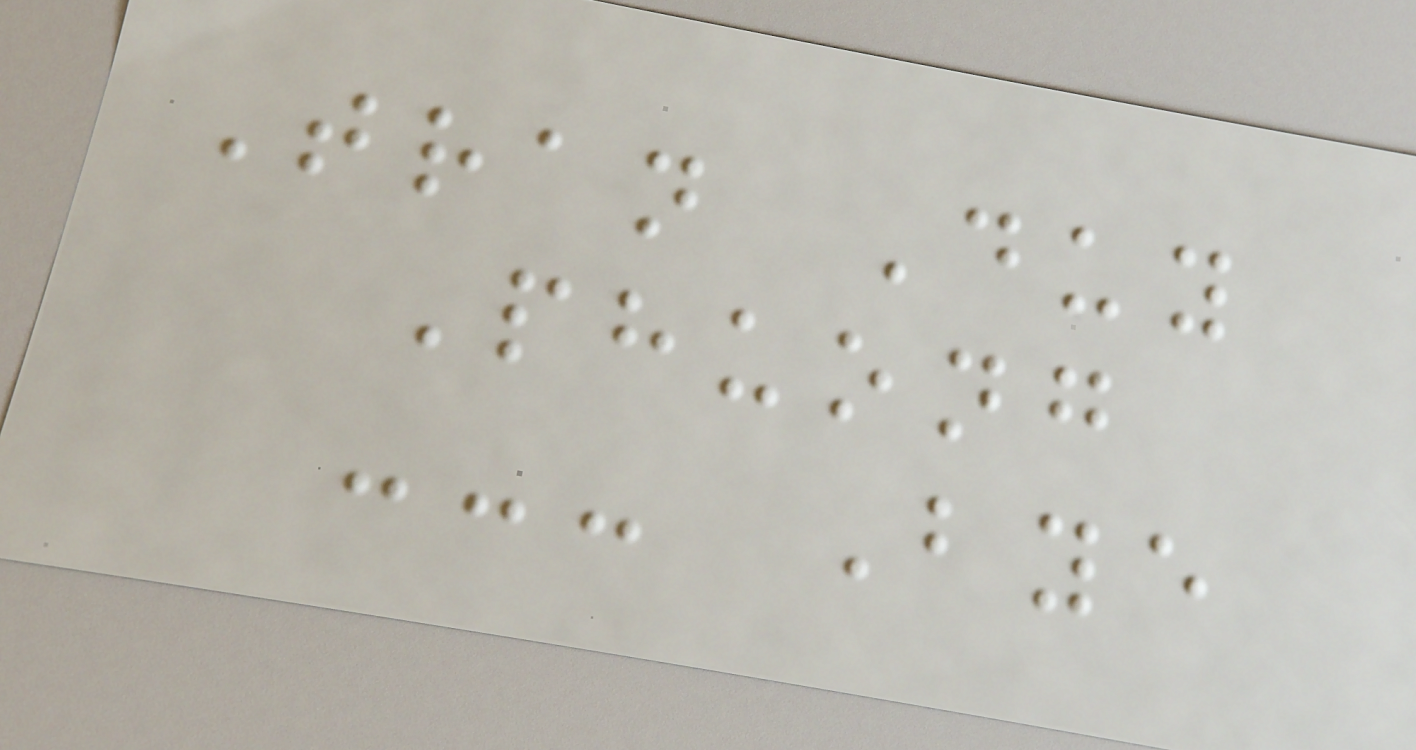Tran Duy
Phuong
--- Bye
